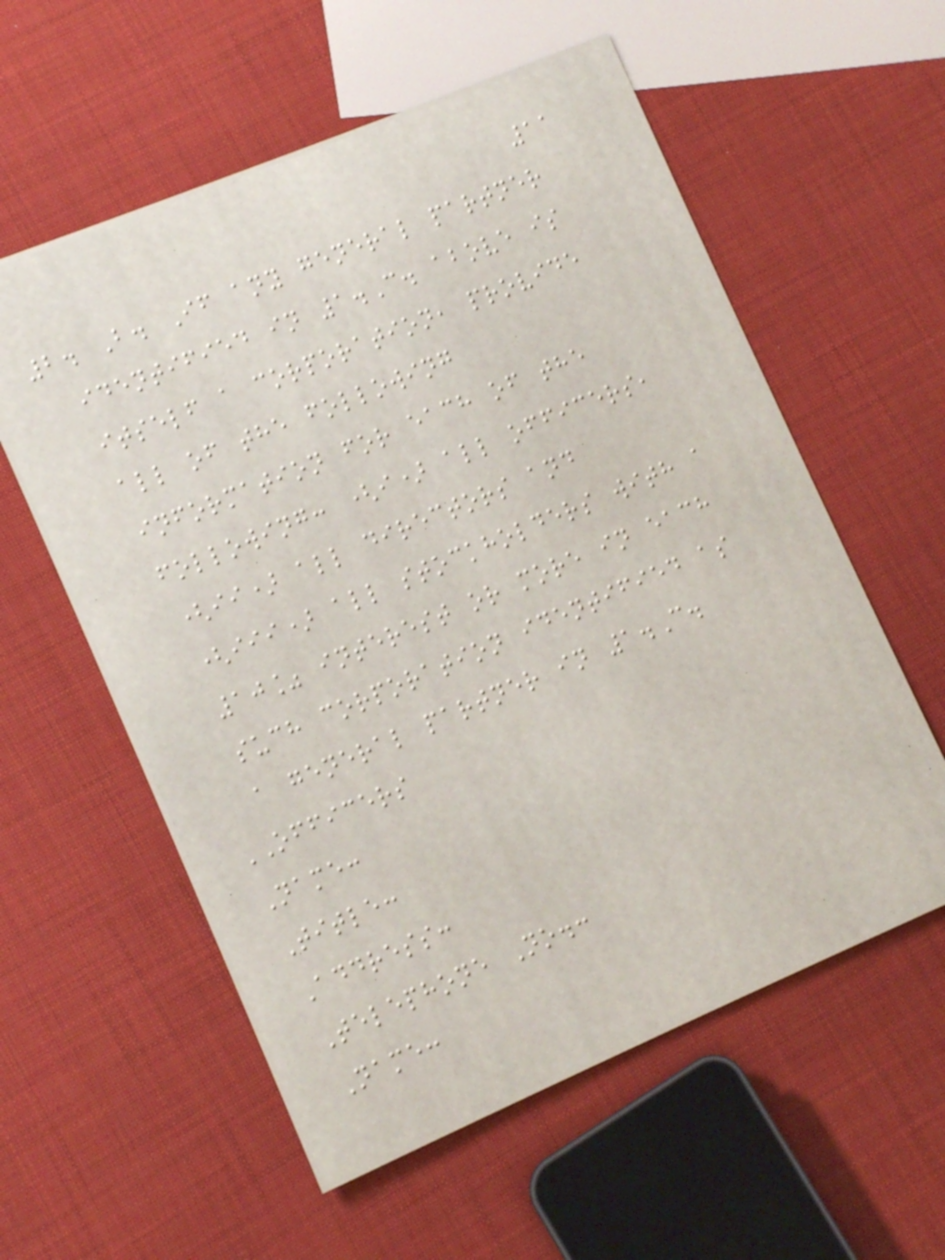11
2. B. If any general partner
identified in 1.C. above is
itself a corporation, provide
all of the following
information for each of the
following: (i) all officers,
(ii) all directors and
(iii) all stockholders with a
10% interest or more in each
such corporation identified as
a general partner in 1.C.
OFFICERS
Name:
Title:
Address:
Telephone No.:
Name:
